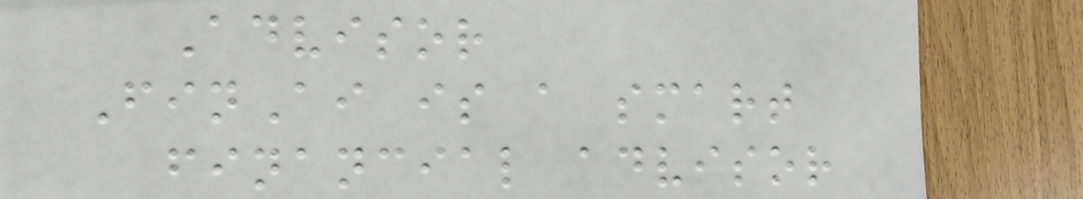Advisor
FinAi is a smart
financial advisor
